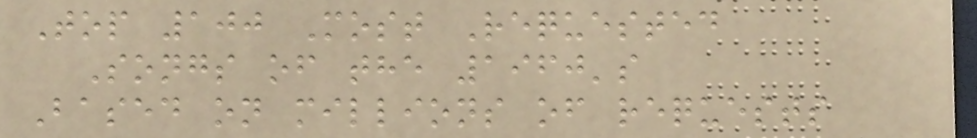Top 100 Most Requested
Songs of the 1960's
Based on millions of requests
